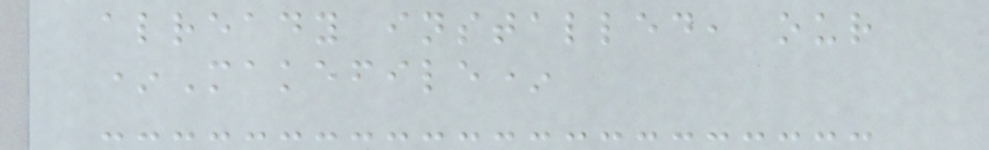already installed, our
*Makefile*
